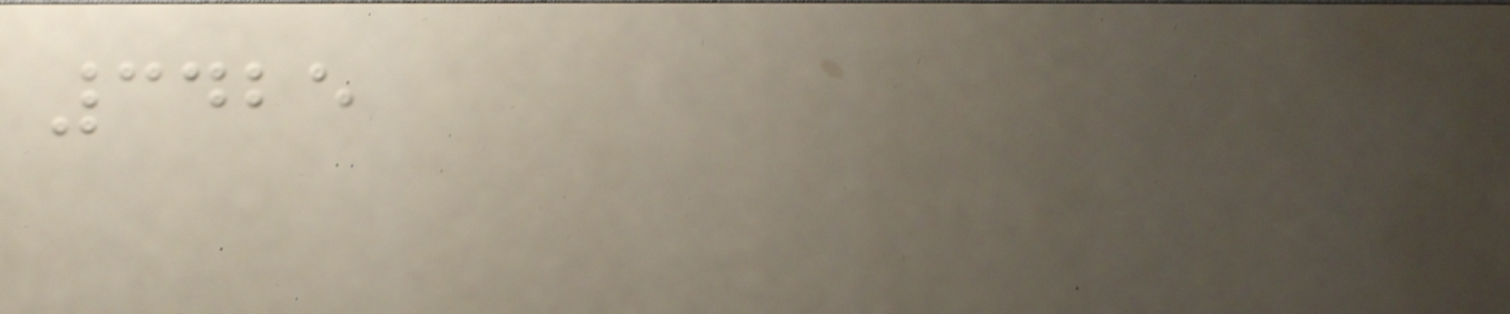3425
